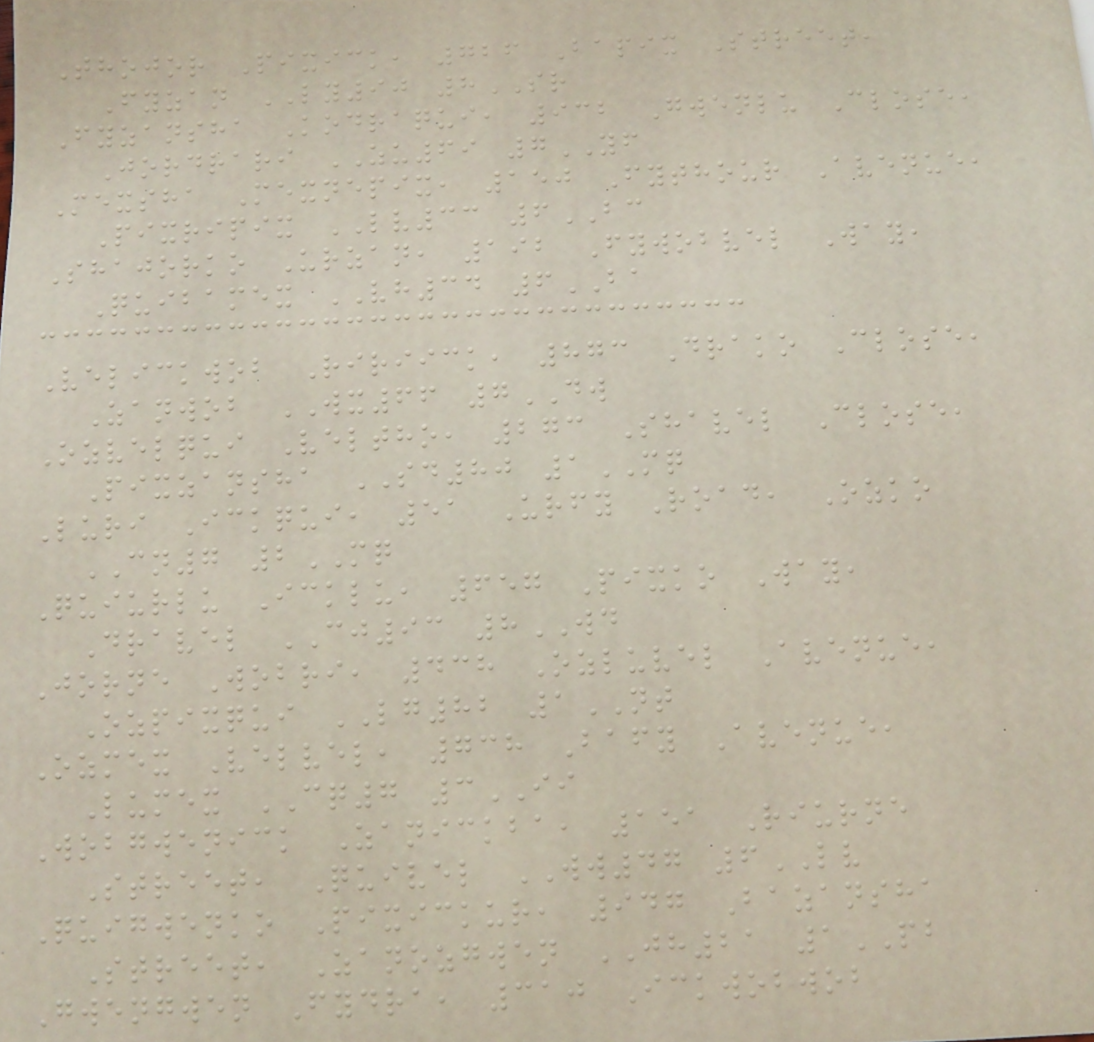Thojor Pixick, 726 Bapix Street,
Fyzan LY90 8SR
Fyzansha Kodraqui, 932 Gwenlu Close,
Jordrari ZU69 7YF
Mexsha Mexnepix, 150 Fythour Avenue,
Pixripix LV33 6BC
Shajorko Urzan, 192 Fywobvel Way,
Quibamex VH34 6BA
Velickwob Ririick, 873 Drako Close,
Zanwob WX66 7DW
Ozvelqui Veltho, 273 Shavel Close,
Pixzansha SD80 1MQ
Luri Ickqui, 51 Urfy Road, Ozko
CN7 2MQ
Quiurlu Icklu, 657 Pixko Way,
Dravel CJ93 8WD
Jorne Wobri, 438 Ozluvel Avenue,
Ozpixqui LG82 1NT
Ozmex Velvel, 738 Bafy Avenue,
Lumex CQ7 3II
Wobgwenick Zanickba, 151 Riurne
Street, Quivel WW47 6LV
Quigwenko Pixickur, 947 Bazansha
Street, Zanozgwen JH21 1PB
Gwengwen Fydra, 310 Ickwobwob
